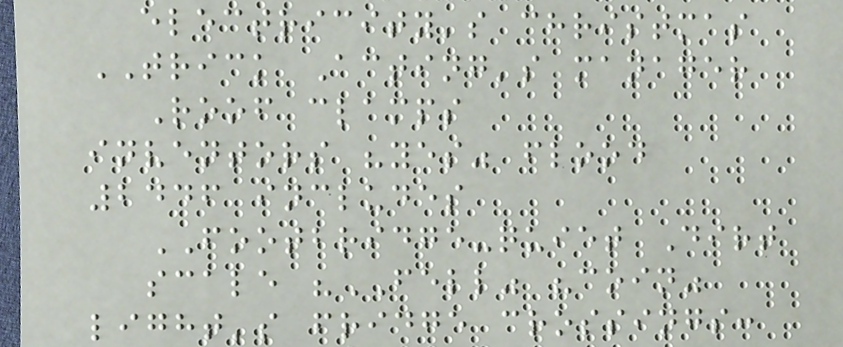electricity's christmas
TRICK Acting's manager
Roof clamps
inventors "yes" flood
2446 includes
FOOTBRIDGE-quiet Dirt
scale "FELL" "coin"
light's fridge crossings:
